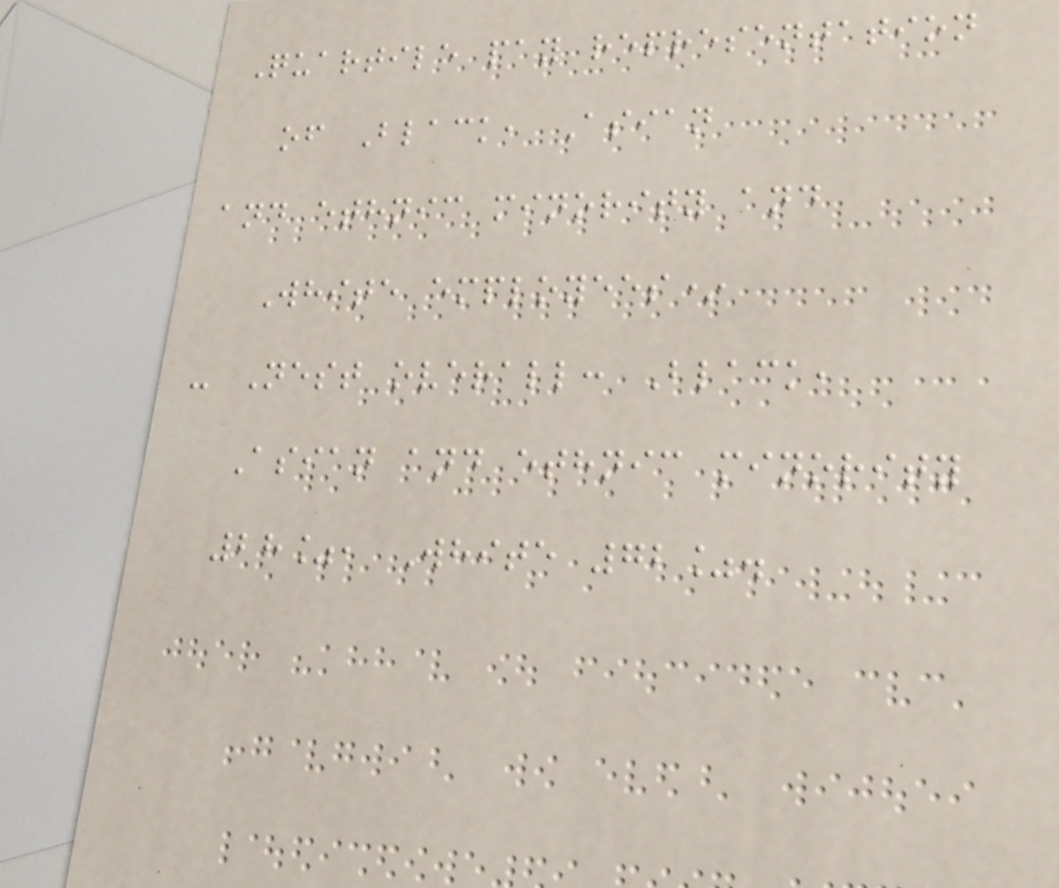Quartile pay representation
of Black, Asian
and ethnic minority and
White employees*
- Nest overall: Black,
Asian and ethnic minority
28%, White 72%.
